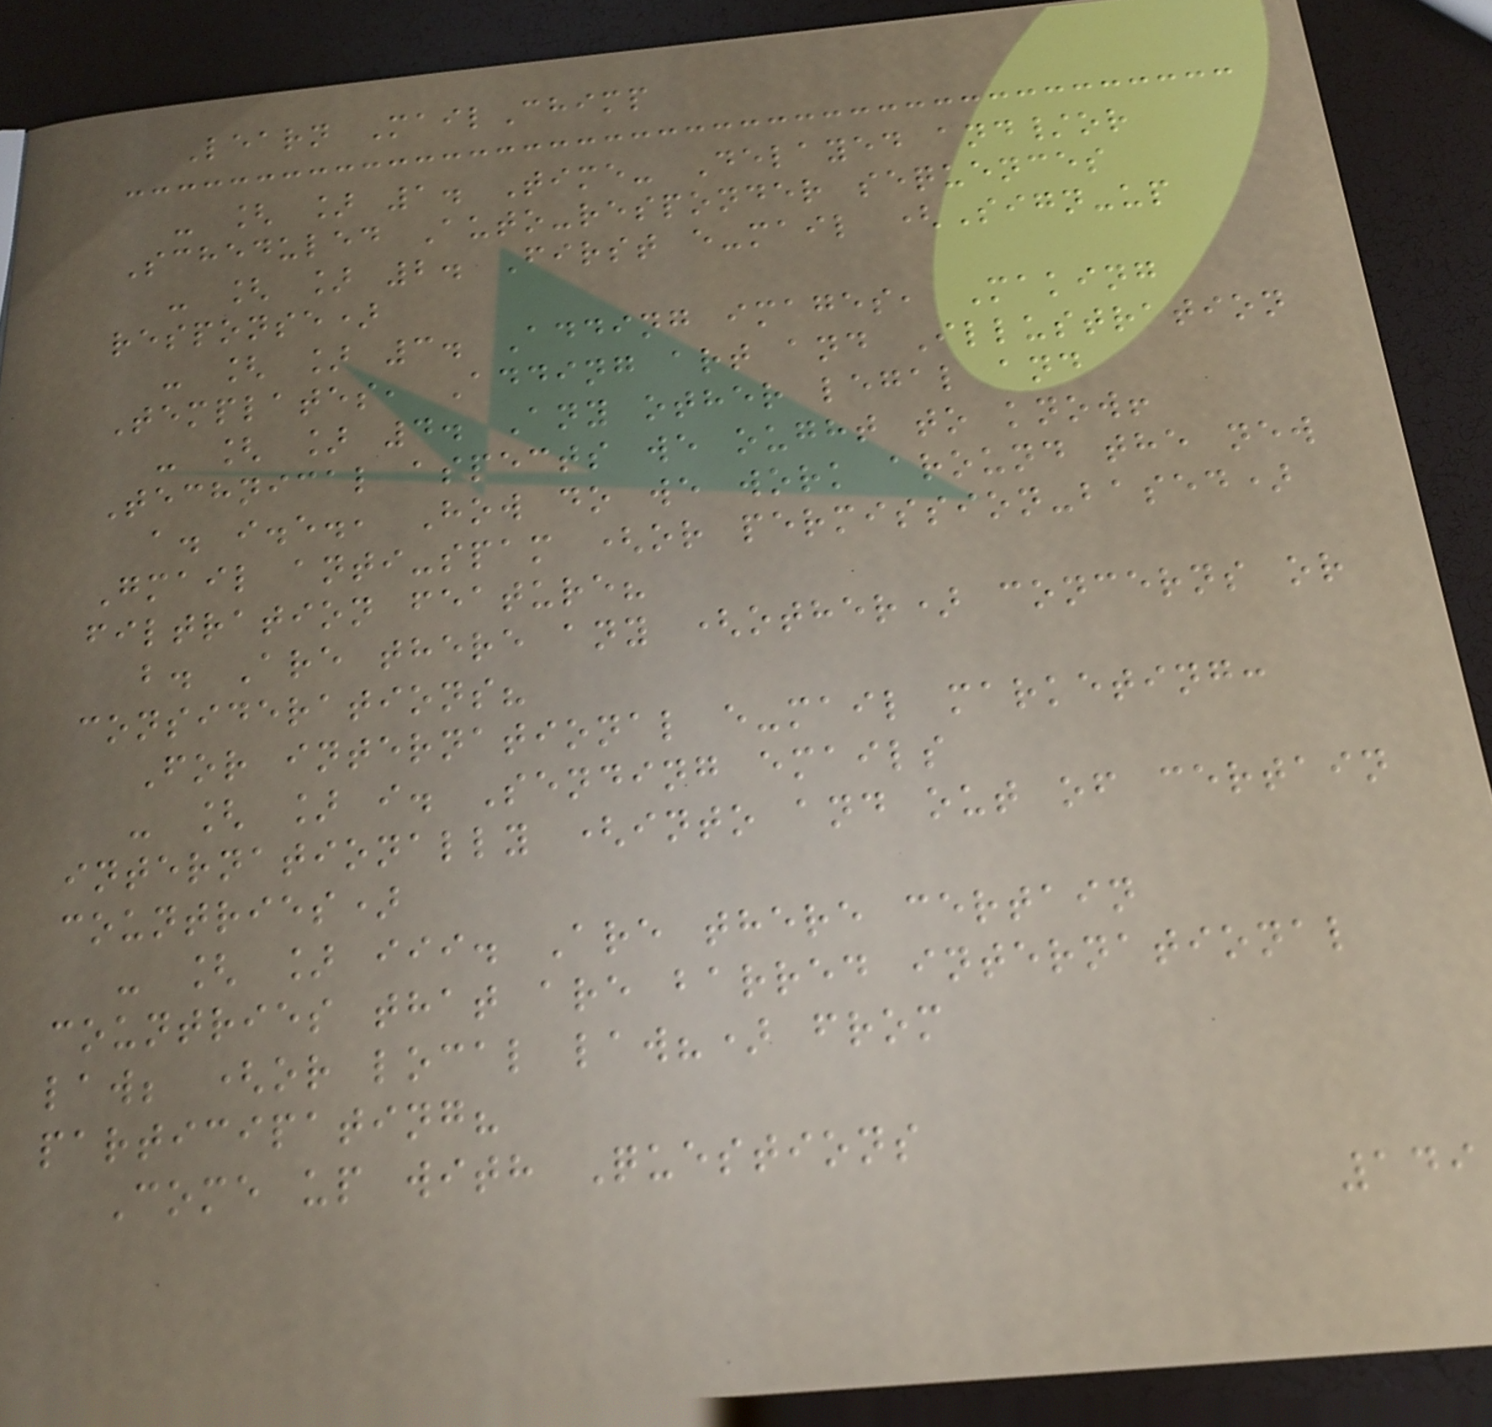Learn MailChimp
- [ ] 1. Time- Delayed and/or
Scheduled Auto-responder sequences
- [ ] 2. First e-mail (Sign-up
response)
- [ ] 3. Adding images, Making
Templates, Adding art and Illustration
- [ ] 4. Any other legal and
Technical aspects we ought to know!
a. i.e., How do we work around the new
Gmail anti-spam (or permission-based)
filtration feature?
b. Are there any (other) concerns or
considerations?
For international e-mail marketing:
- [ ] i. Sending emails
internationally (into and out of certain
countries)
- [ ] iii. Are there certain
countries that are barred international
law; (or local law?) from
participating?
Come up with Questions
149
